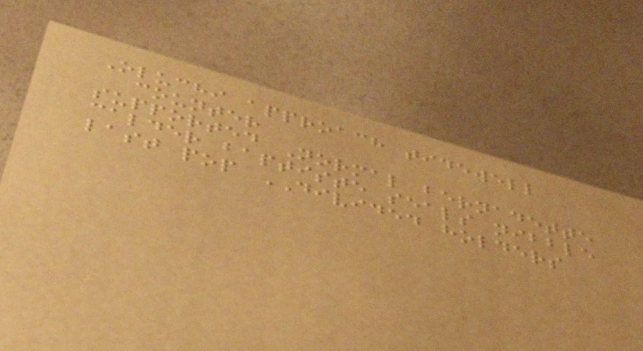Oluchi approach tidewell
counter
supported Normal bernadette
calder baptiste seals nibble
last pop DIVIDED holders
